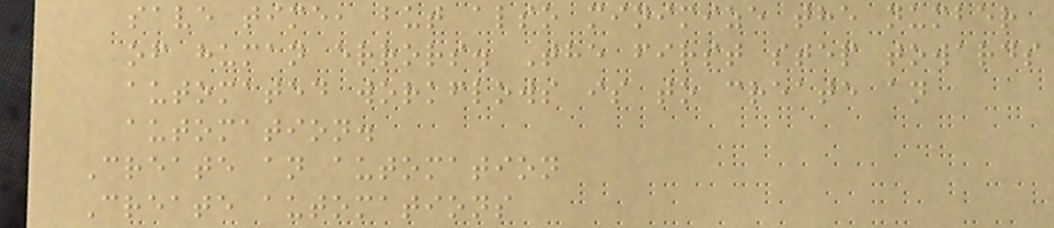save time, but also minimize the number
of human errors. The first step towards
automated workflows is to create an
automation.
Create an automation
Create automations
